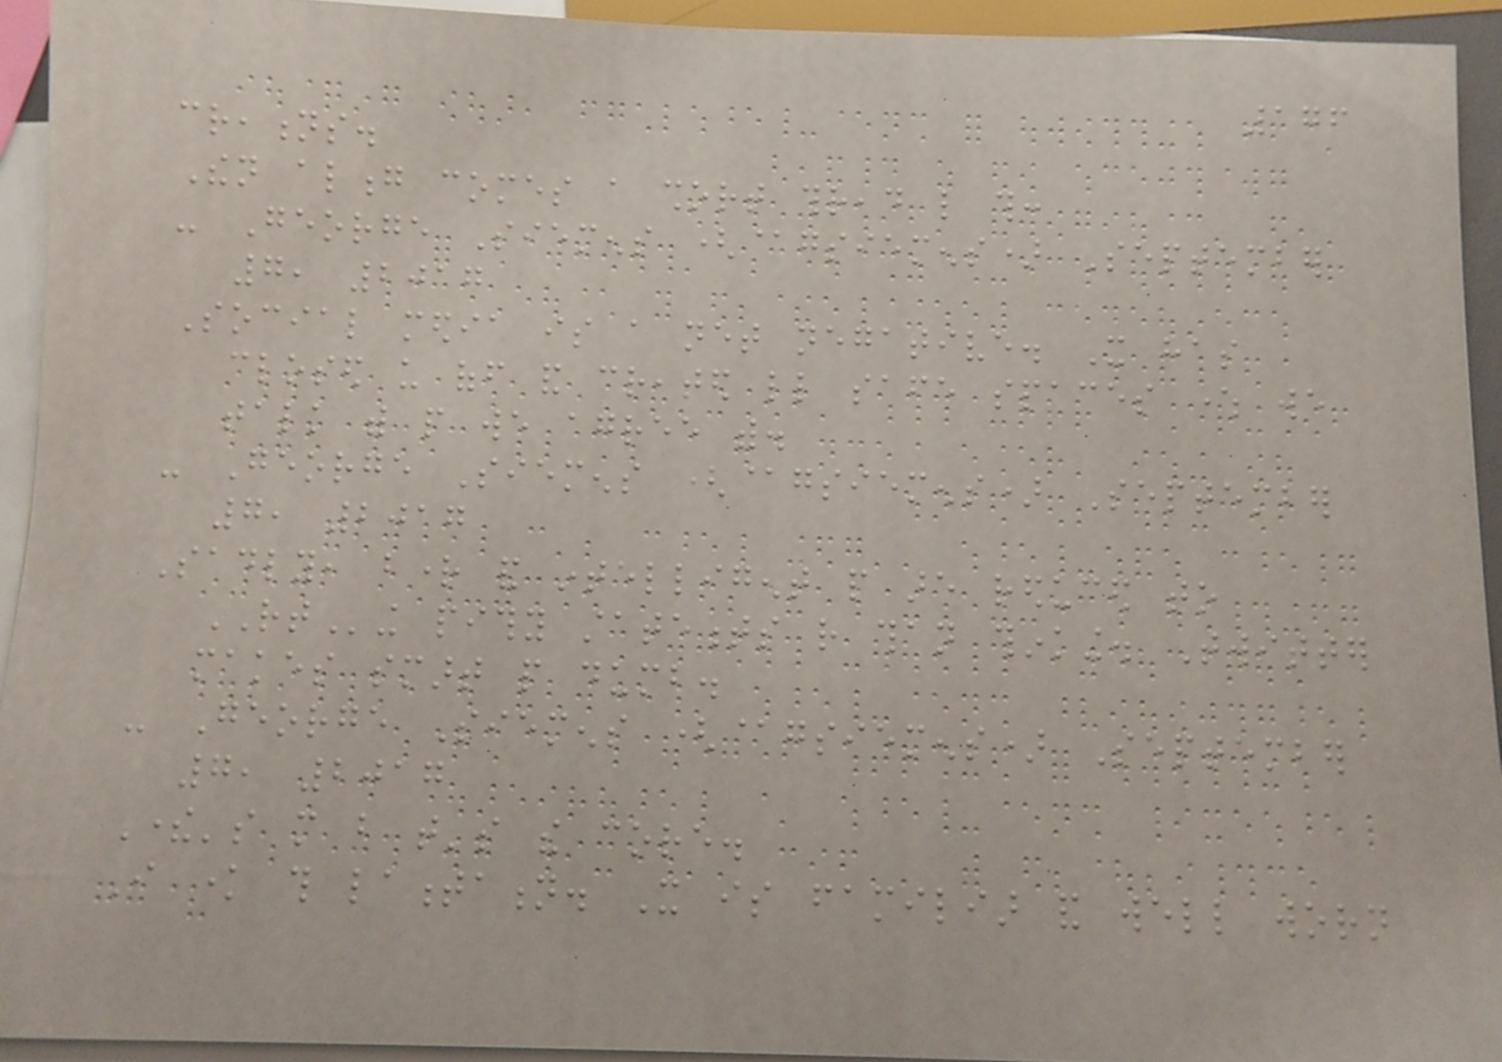176
creations.
Then along comes a short thread like this:
- George Siemens (@gsiemens) September
7, 2017
Social media is a net negative. It has
closed us off and created little safe spaces where we
talk with people we agree with.
- George Siemens (@gsiemens) September
7, 2017
Sadly, bright and intelligent people are reduced to
RTing pithy statements rather than thinking. Twitter
makes smart people dumb.
- George Siemens (@gsiemens) September
7, 2017
There's more but that's the core.
I know this lamentation. It is familiar and well worn
